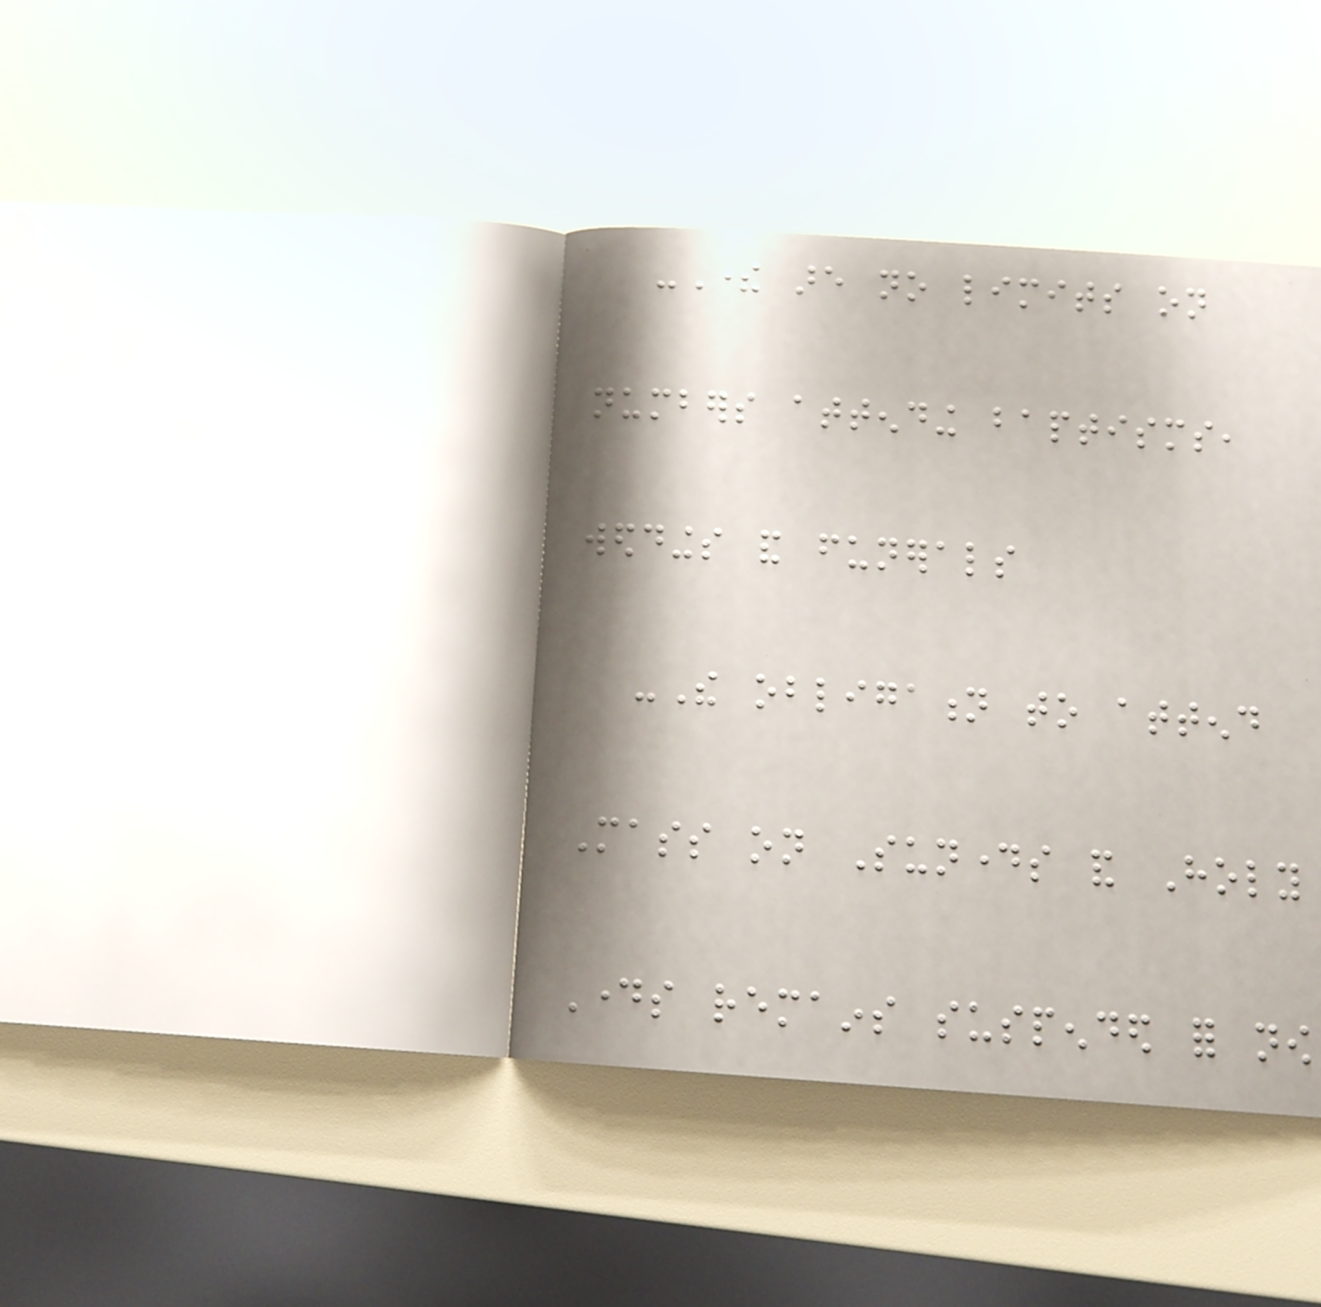-There are no limits on
numbers attending baptisms,
weddings and funerals
-The obligation to attend
Mass on Sundays and Holy
Days remains suspended for now
